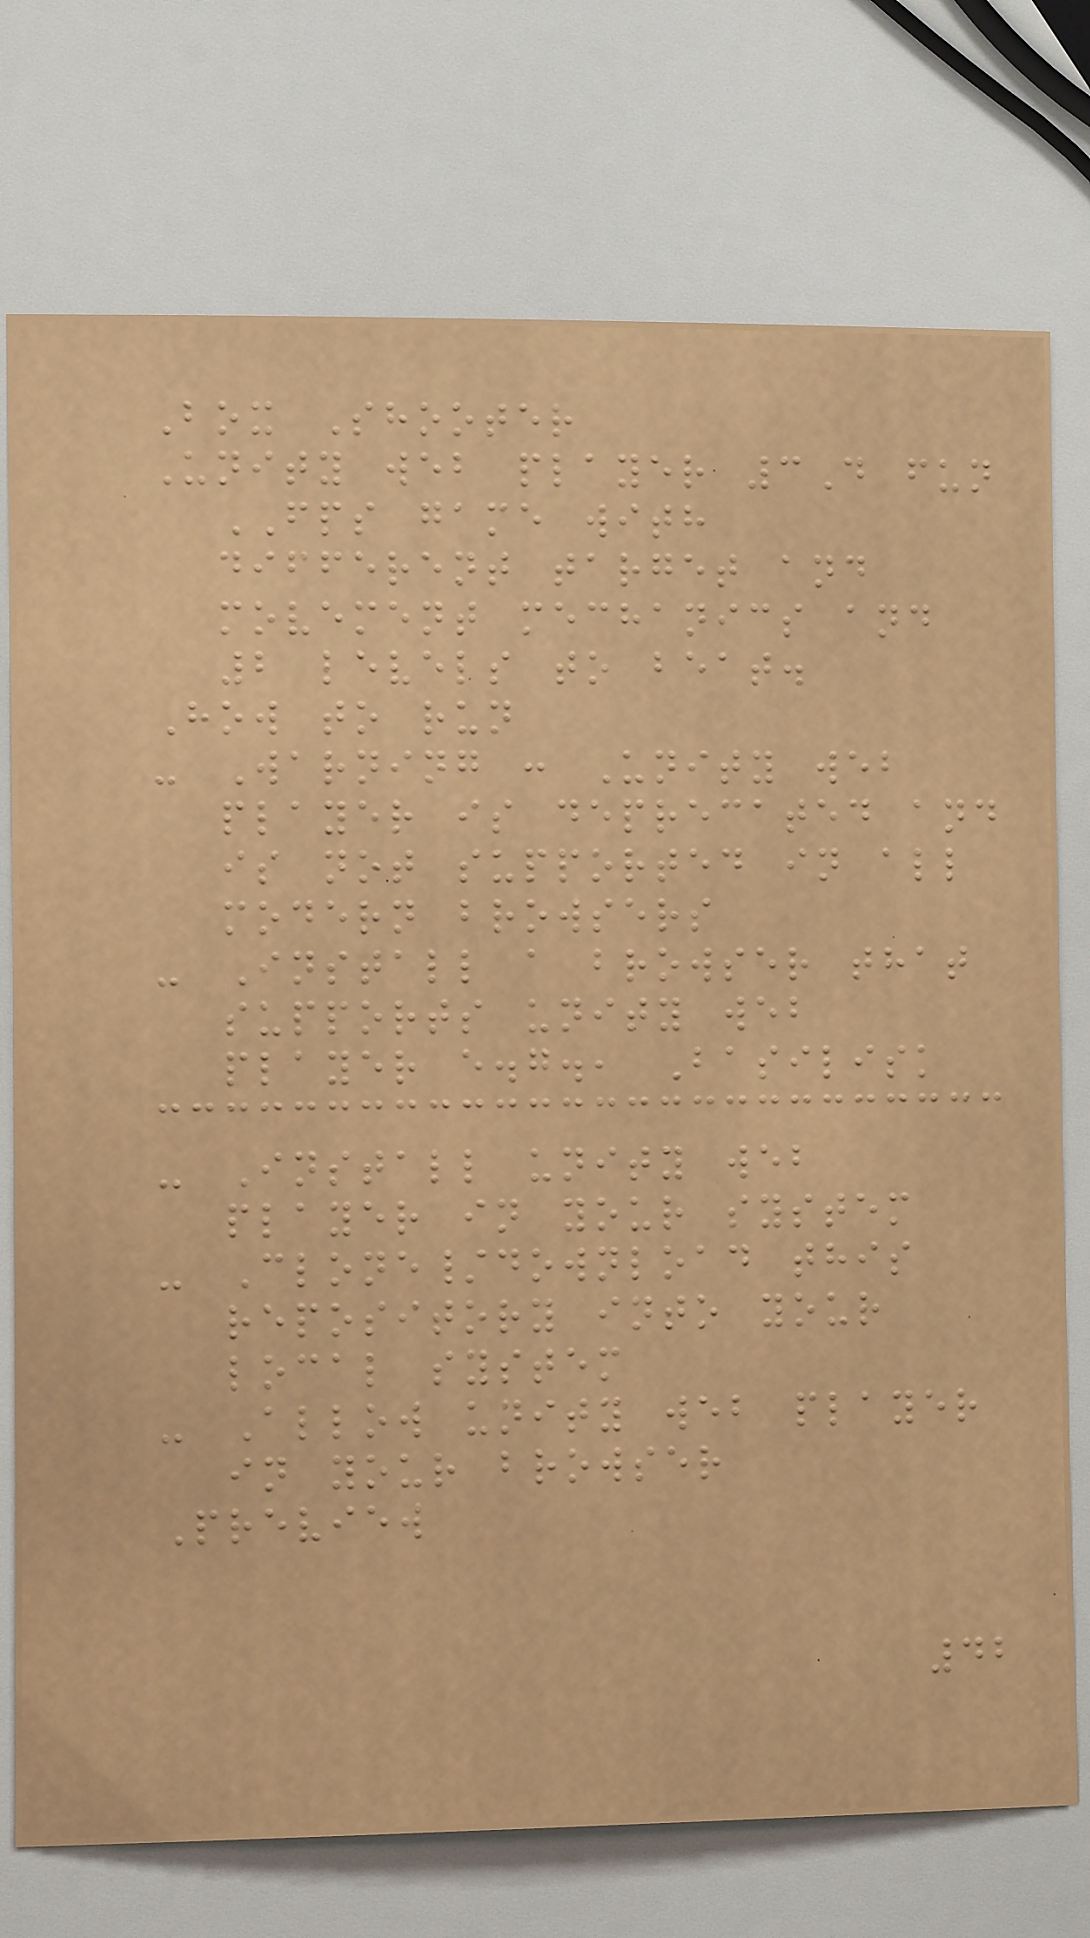Box Shooter
Unity web player 3D fun
FPS game with
different target and
movement mechanics and
2 levels to beat.
How to run
- Warning : Unity web
player is deprecated and
is not supported in all
modern browsers
- Install a browser that
supports unity web
player e.g., Basilisk
- Install unity web
player in your system
- Clone/download this
repository into your
local system
- Allow unity web player
in your browser
Preview
42
